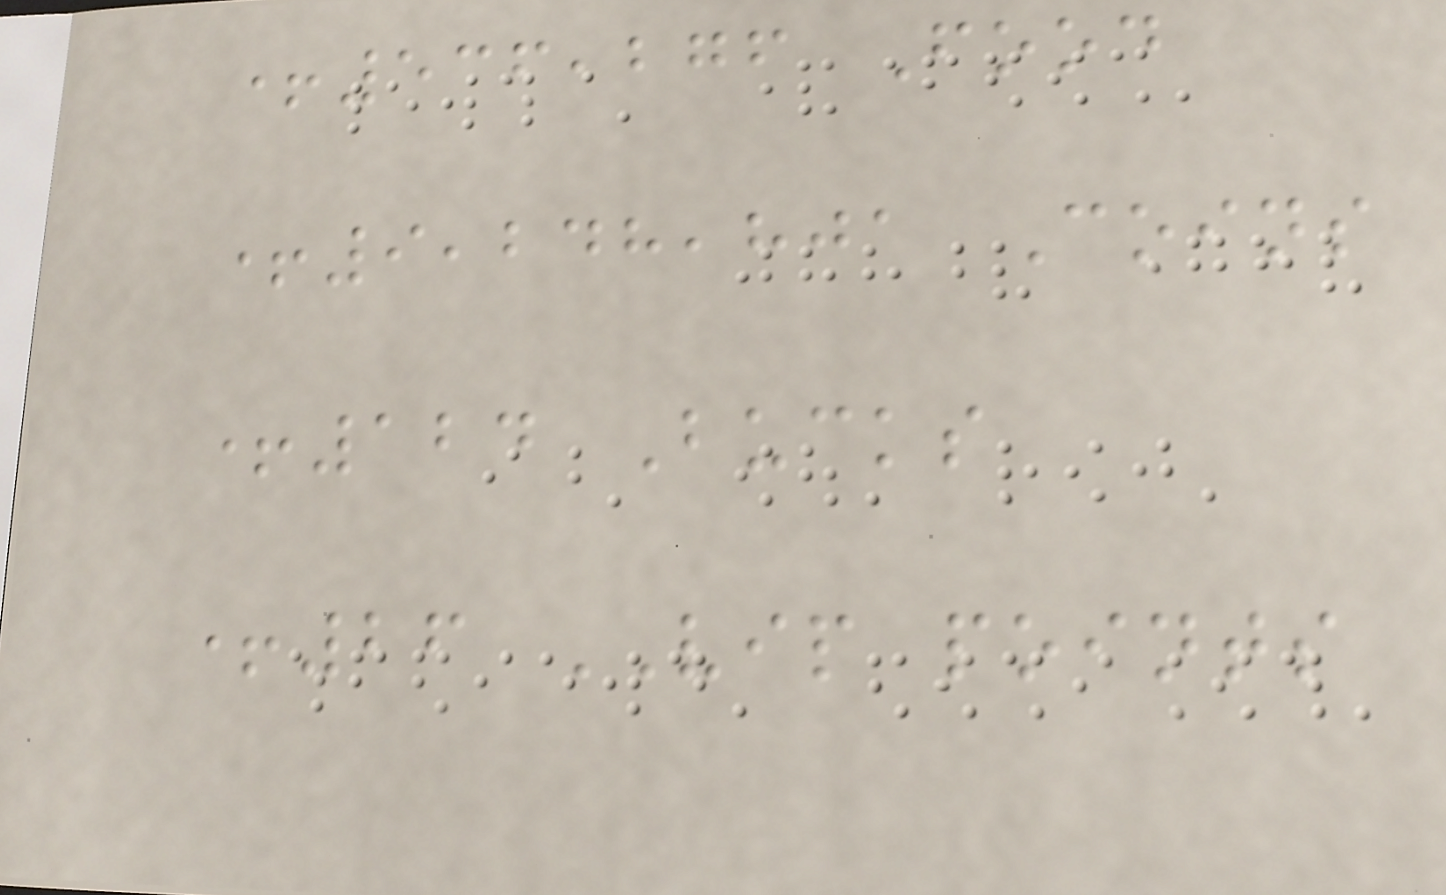+536,276 Food
+9,248,801 Coins
+124 Bucks
+26 VIP points
